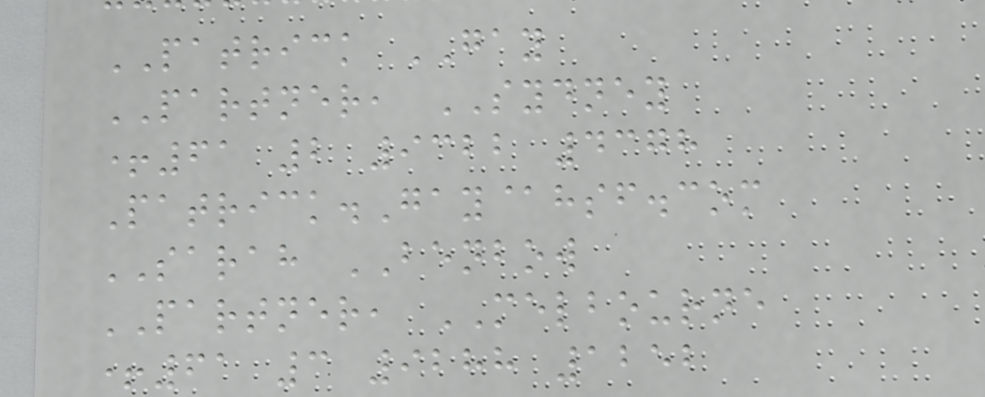PATRICK GAY
PARTNER, SYDNEY
+61 2 9322 4378
Patrick.Gay@hsf.com
SARAH BENBOW
PARTNER, MELBOURNE
+61 3 9288 1252
